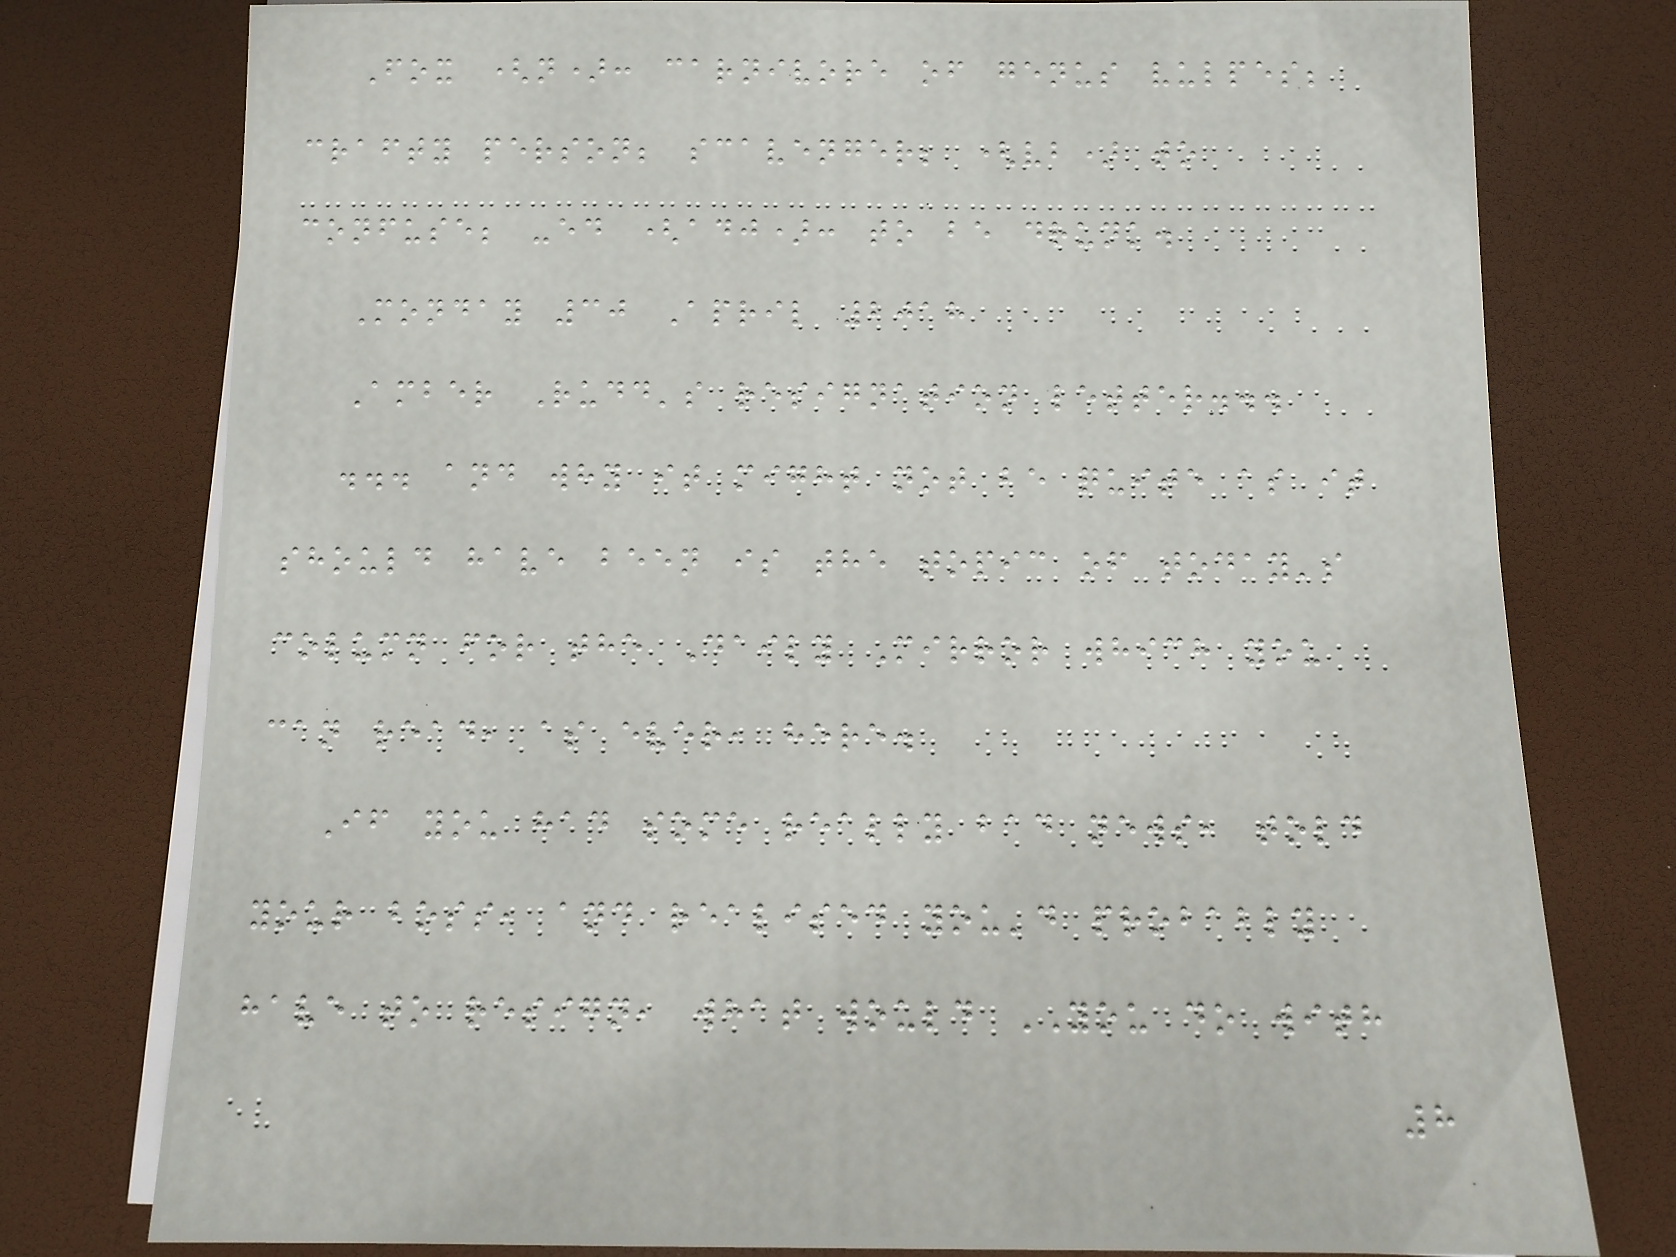Fox (n): carnivore of genus vulpes;
crafty person; scavenger; (vb) to
confuse; -ed (adj): to be drunk.
Monday 30 April 2018
Amber Rudd's resignation letter...
... and why it might not be quite as it
should have been is the topic of today's
column for the Daily Mirror which you
can read, as ever, here.
If you had some really bad news, told
your boss, and realised you'd probably
have to resign, what would YOU do with
8
